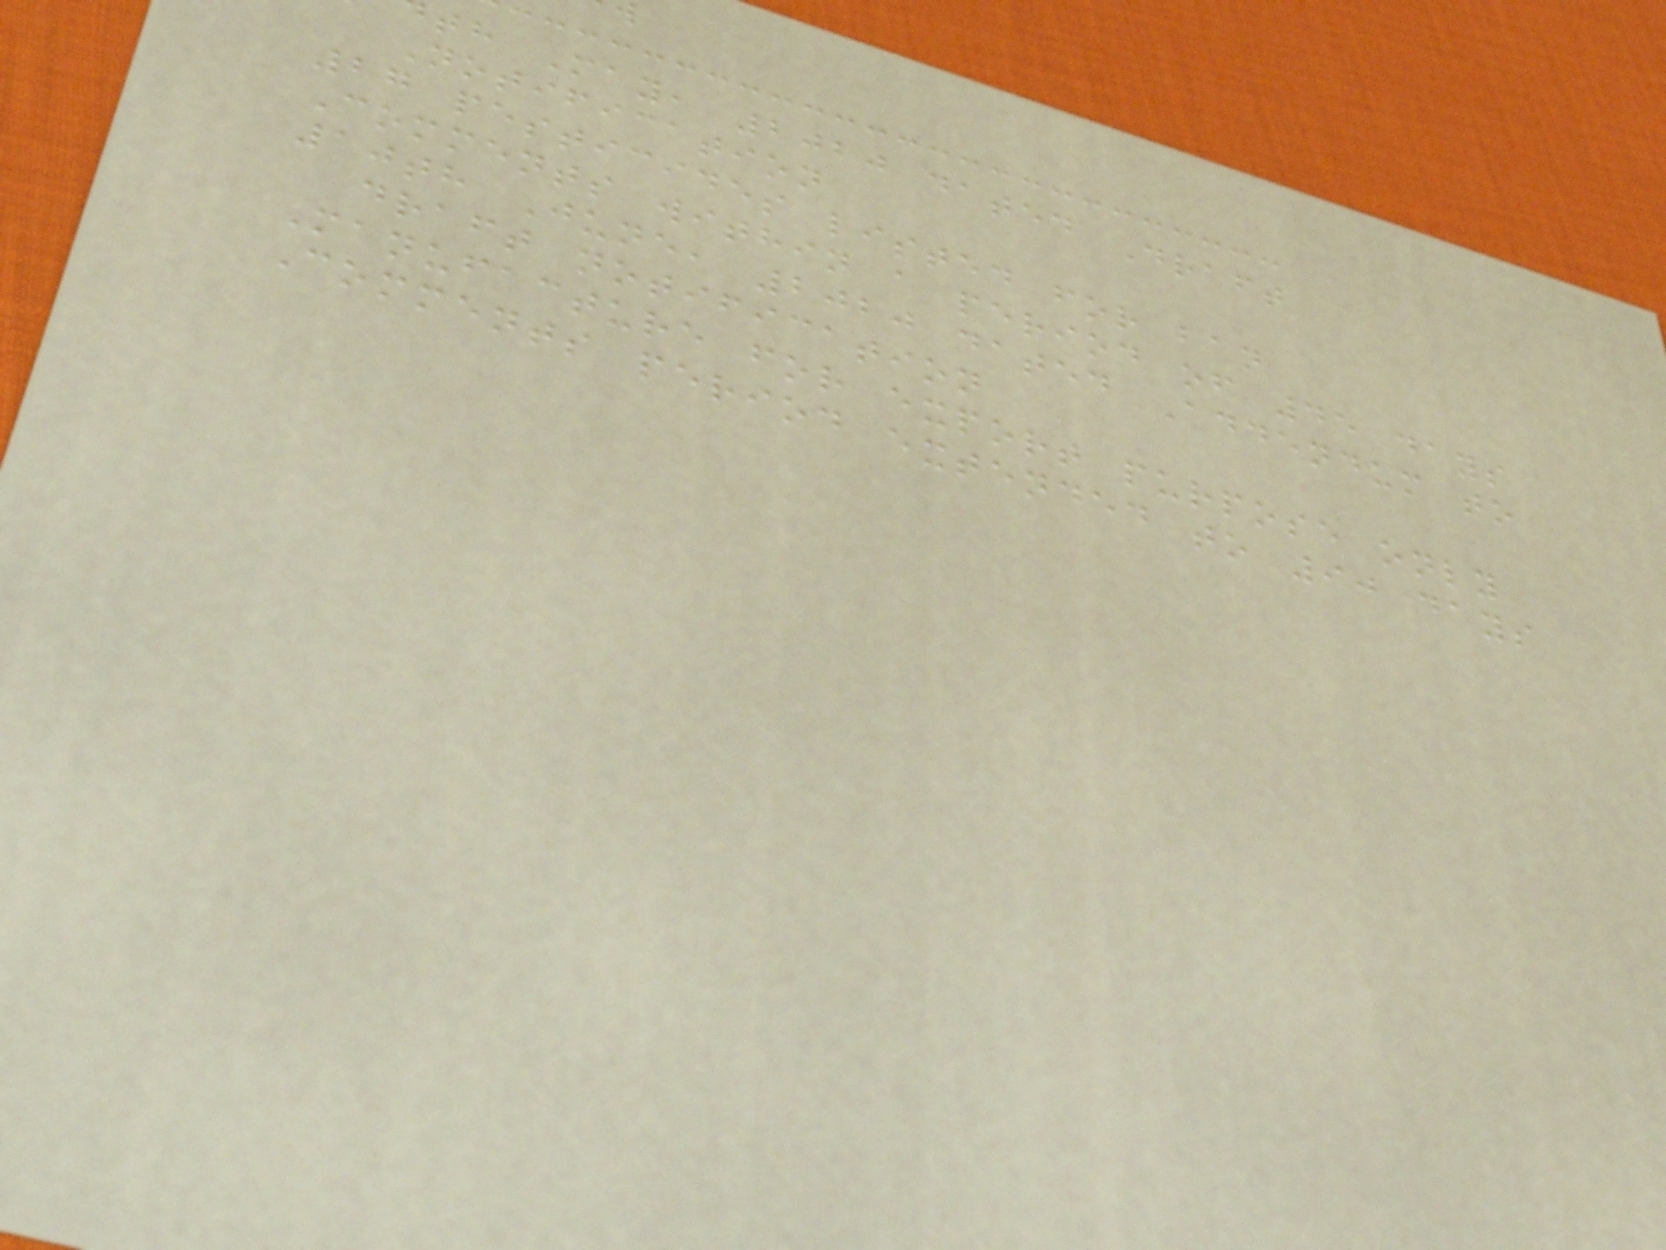th May, 2020 dated Draft
Notification
27 pesticides listed for ban
Comments within a period of 45 days
10th June, 2020 dated Addendum to
draft notification
Manufacture for export purpose only
Comments period extended to 90 days
